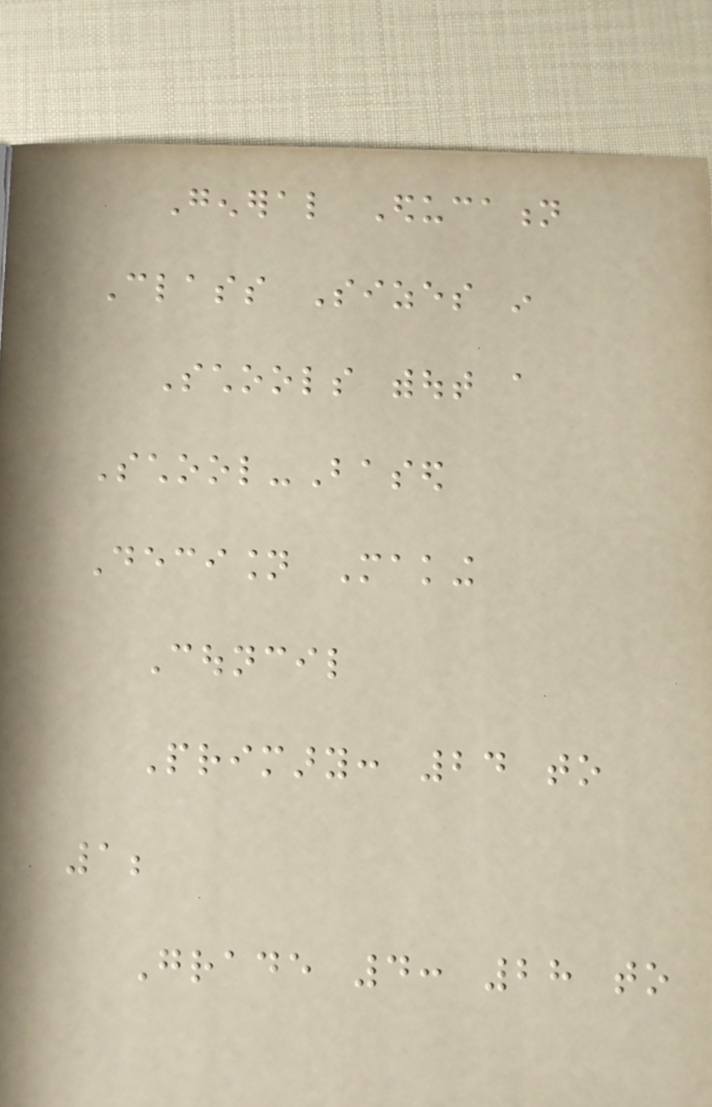General Education
Class Sizes in
Schools without a
School-Based
Decision Making
Council
Primary: 24 to
1;
Grade 4: 28 to
